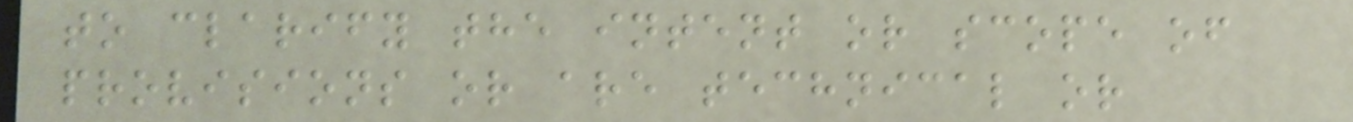to clarify the intent or scope of
provisions or are technical or
